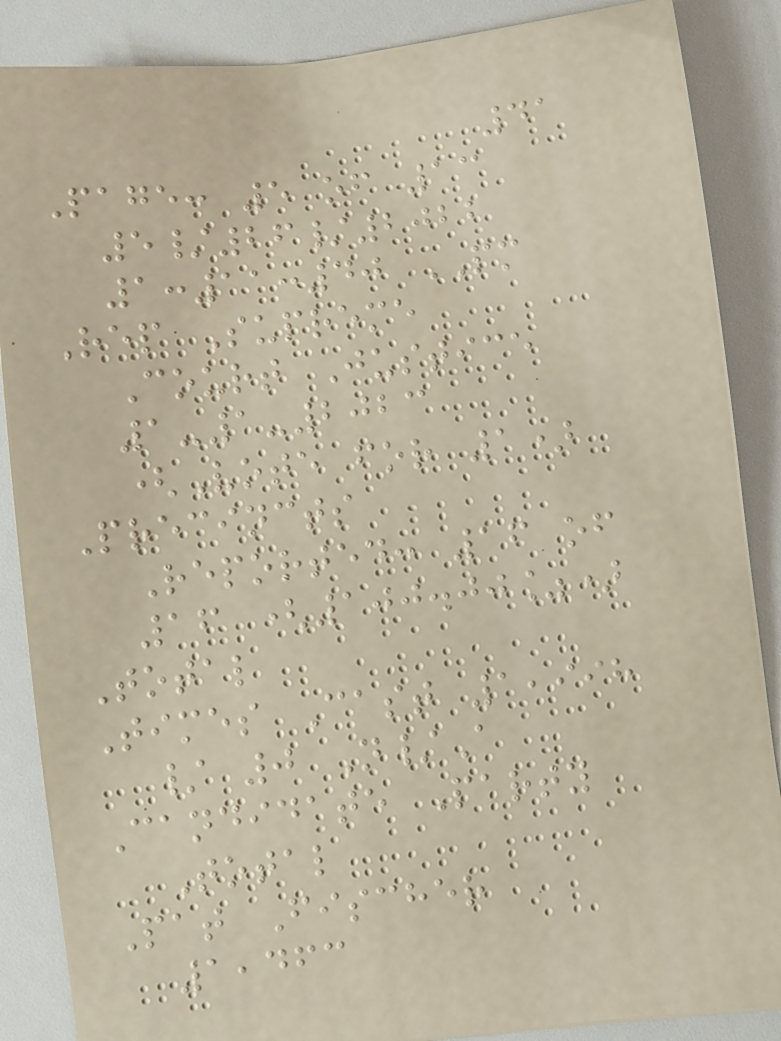41
Page: 5 of 13
5/26/2022
1:11:40 PM
Rep Supreme
Court Justice
1-1-2023
(Vote for 1)
Precincts
Reported: 16 of
16 (100.00%)
Total
Times Cast 1,998
/ 0 N/A
Candidate Party
Total
Pat Fischer
1,463
